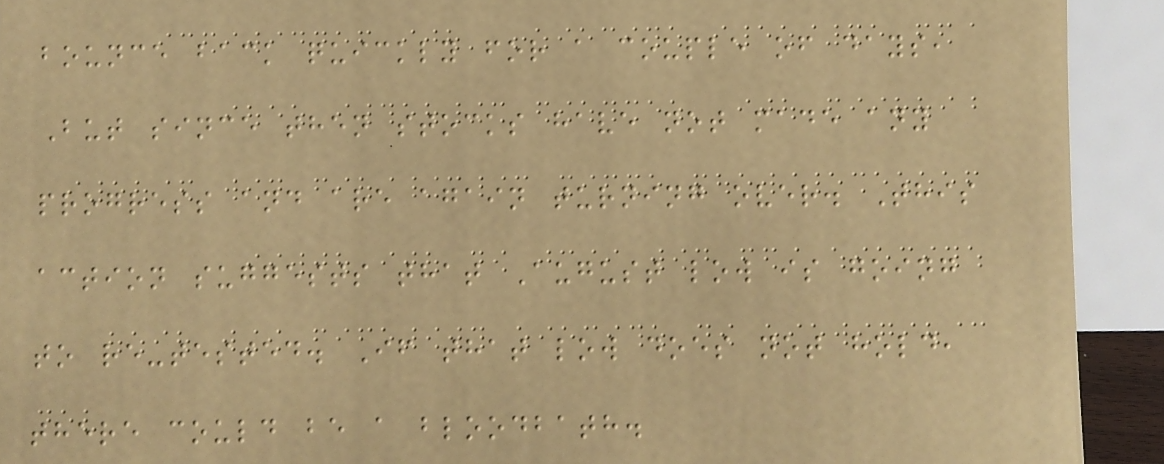bounce back quickly for a couple of days,
But since then stocks have not made any
progress and are again turning over. This
action suggests that August low is going
to re-tested. If that low does not hold,
there could be a bloodbath.
